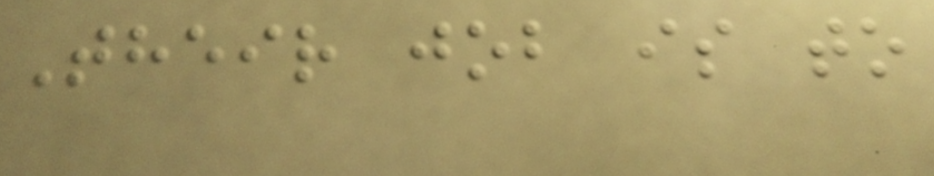Their job is to
